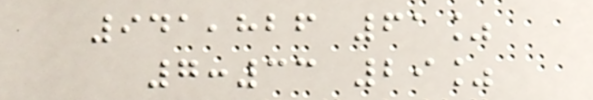941,826 61%
7:33 29%
